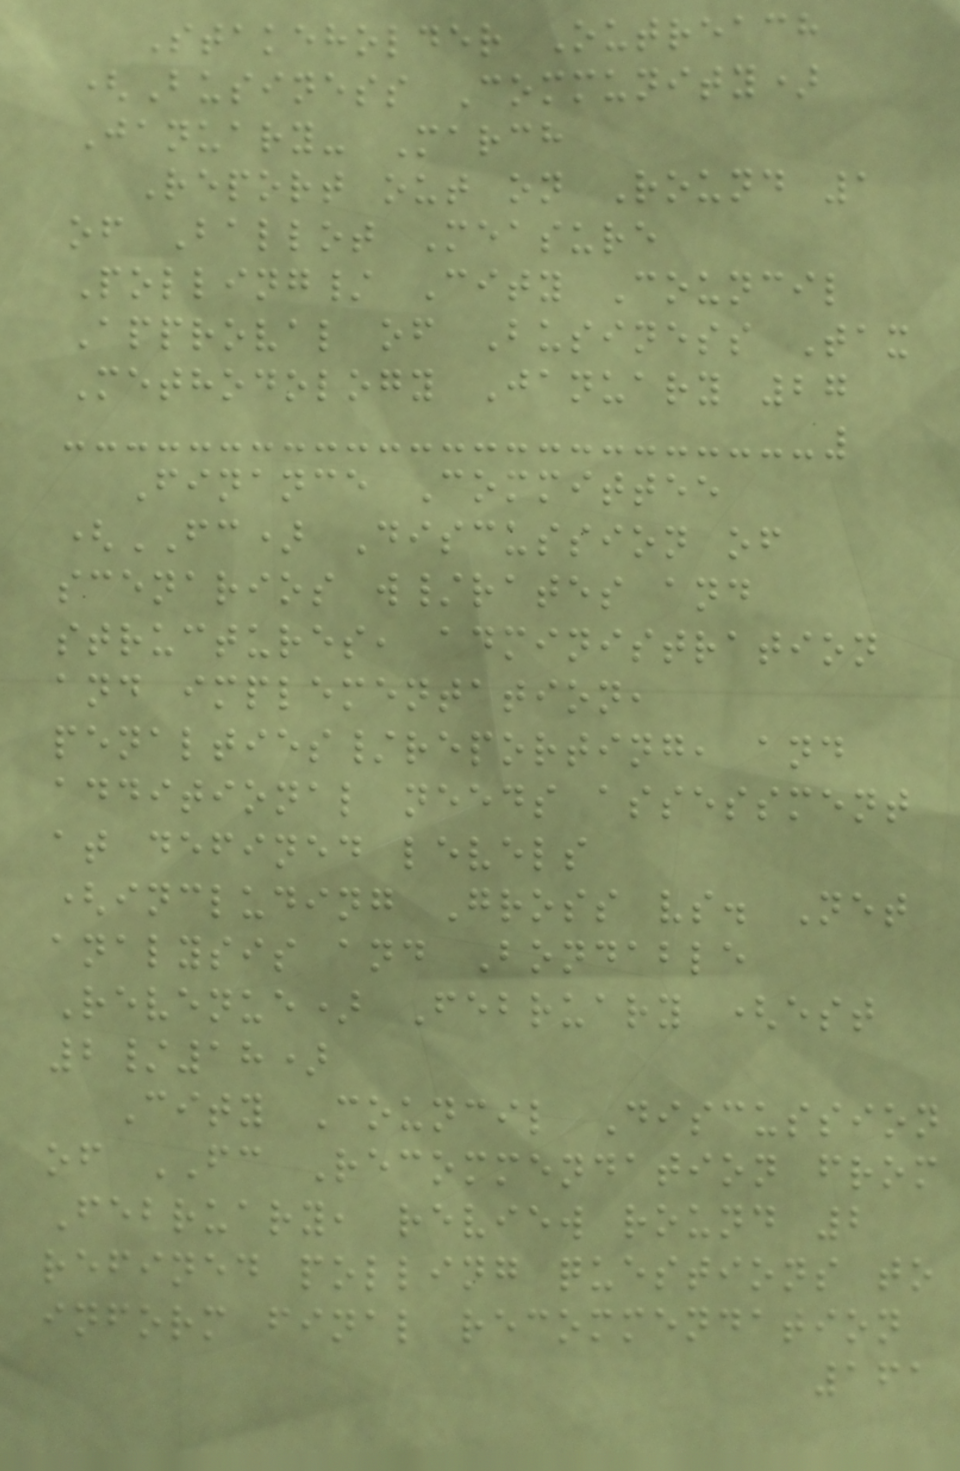Stakeholder Outreach
(Business Community)
January- March
Report out on Round 1
of Ballot Measure
Polling/ City Council
Approval of Business Tax
Methodology January 27
Finance Committee
(FC) Discussion of
scenarios w/rates and
structures, administration
and implementation,
penalties/reporting, and
additional needs assessment
at defined levels
(including Gross vs. Net
analysis and Bondable
Revenue) February (est
2/18)
City Council Discussion
of FC Recommendation from
February, review round 2
refined polling questions to
inform final recommendation
161
